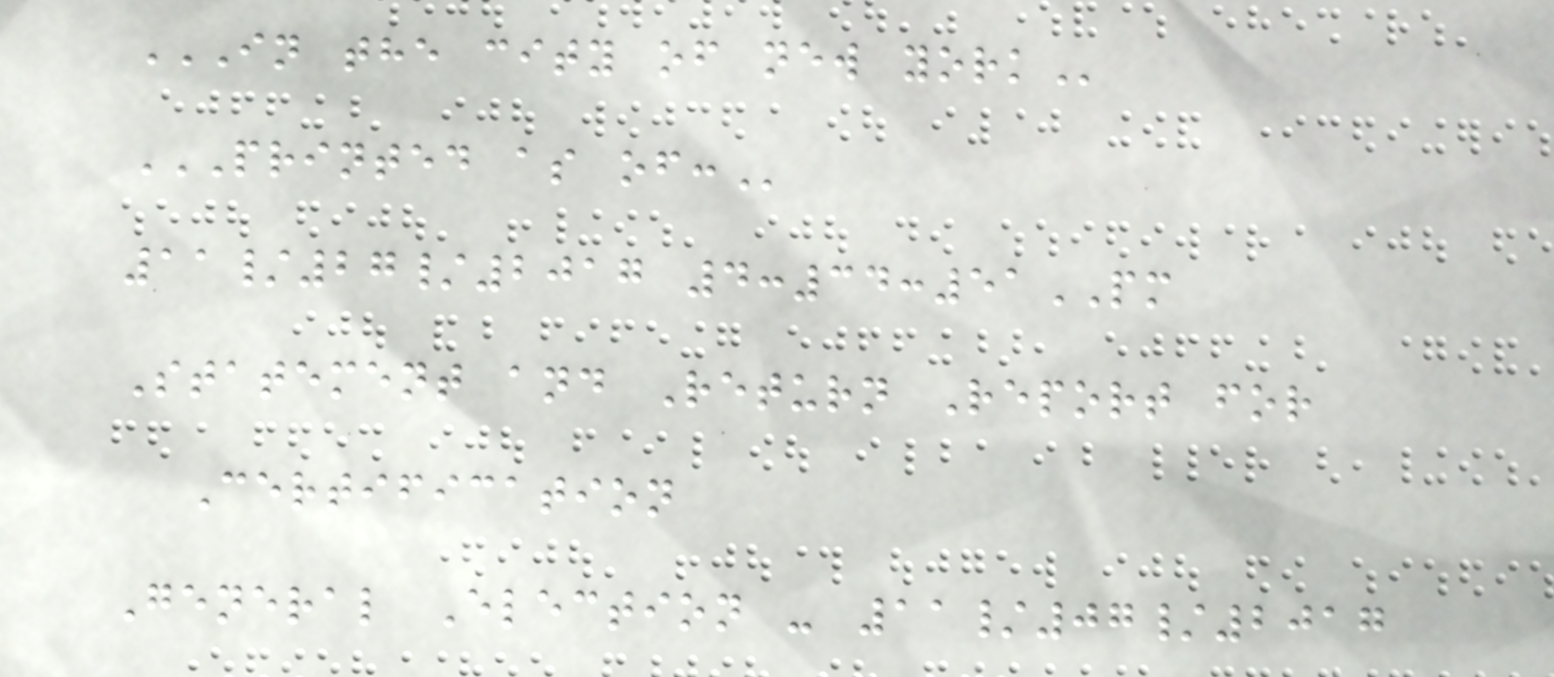IN THE CITY OF NEW YORK
PRINTED AS OF:
11/27/2017 4:34:51PM
Statement and Return Report for
Certification
General Election - 11/07/2017
